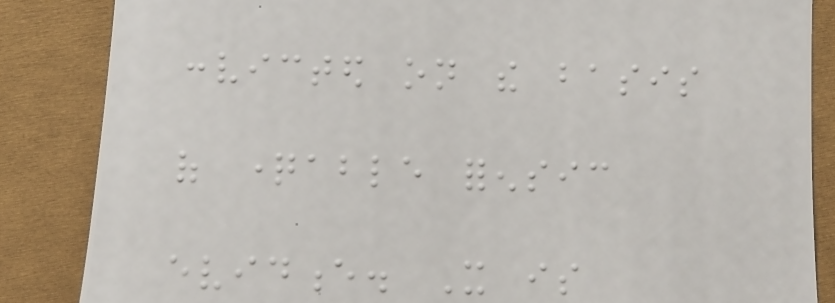convicted on the basis
of questionable forensic
evidence. It is
